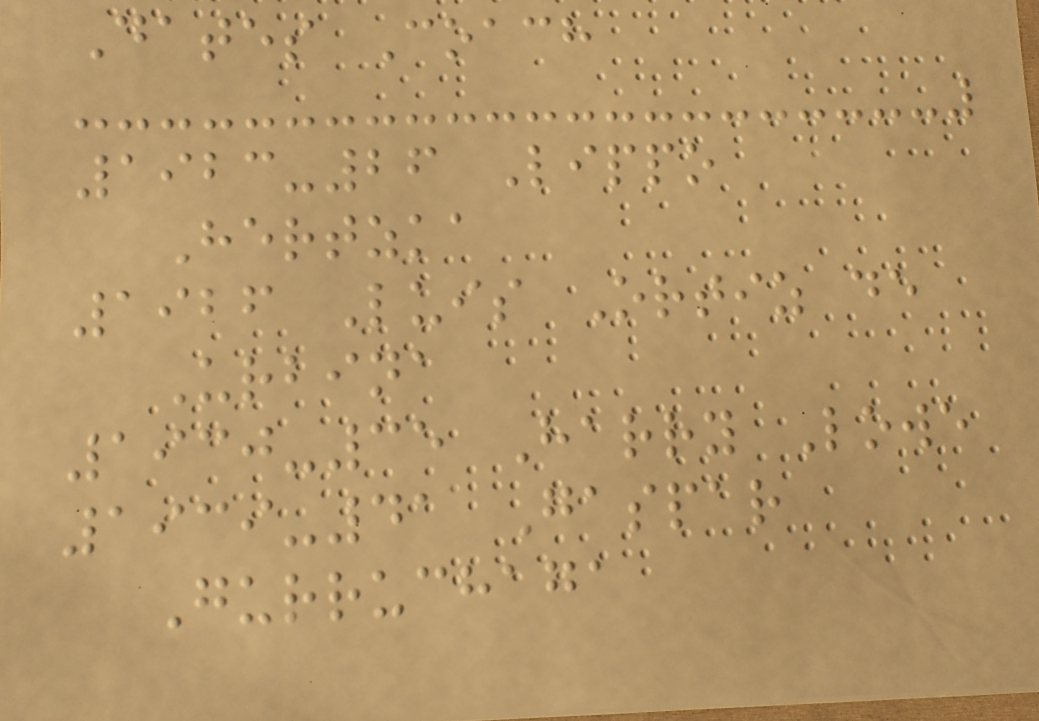Dates Coach
1923-26 Lippo
Hertzka
1926 Luis Ortiz de
Urbina
1930-35 Harry Lowe
1939-41 Gaspar
Gurruchaga
